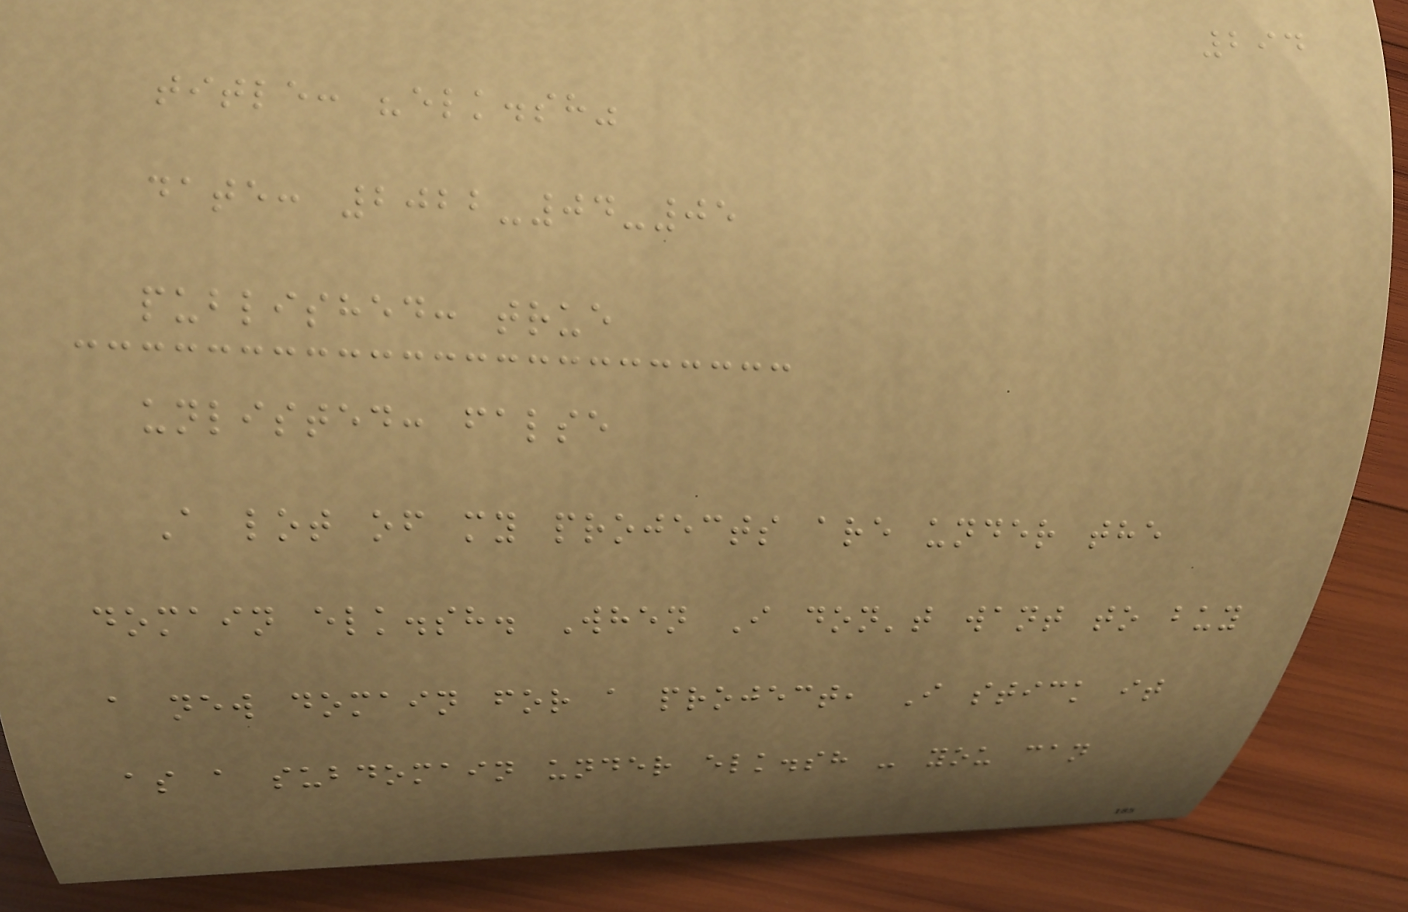294
title: "elk.sh"
date: 2022-04-05
published: true
unlisted: false
A lot of my projects are under the
domain elk.sh. When I don't want to buy
a new domain for a project, I stick it
as a subdomain under elk.sh - you can
